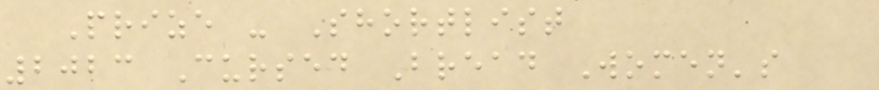Prize - Shortlist
2023 Cursed Bread Women's
